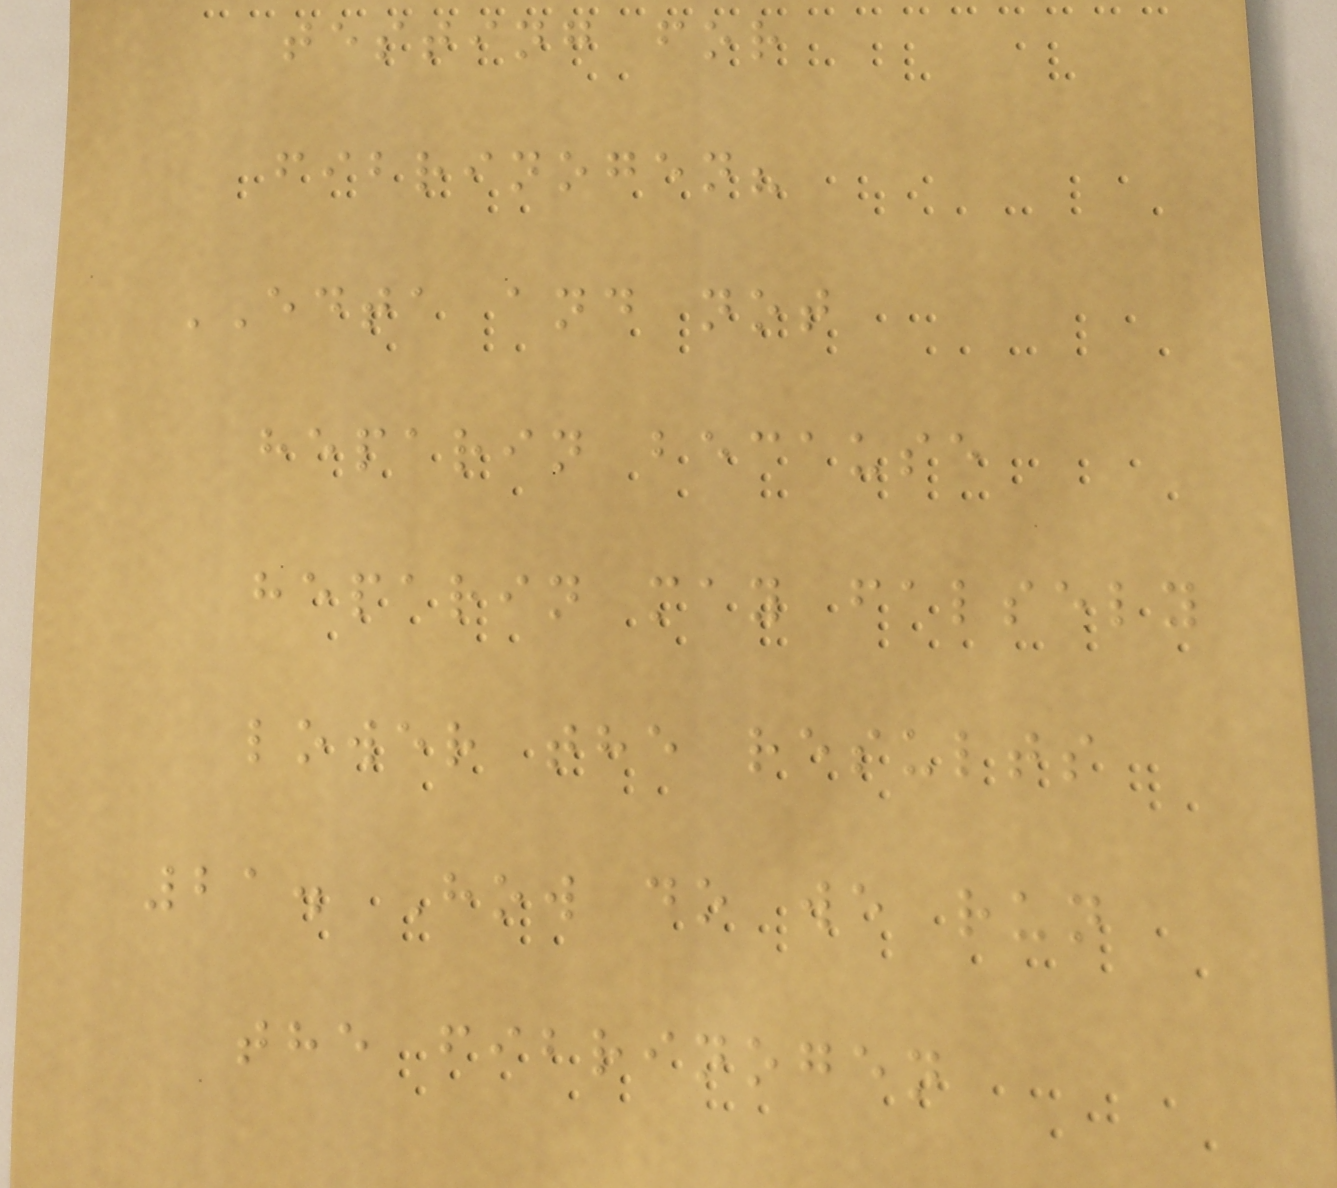testing for
fibrinogen?
EDTA and not
heparin because
heparin may falsely
lower the results
21. How do we run
the fibrinogen
